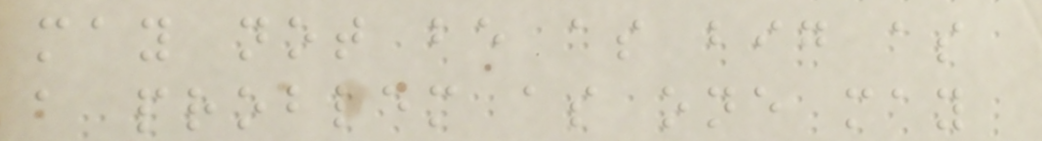may not be as big as
a problem as one may
